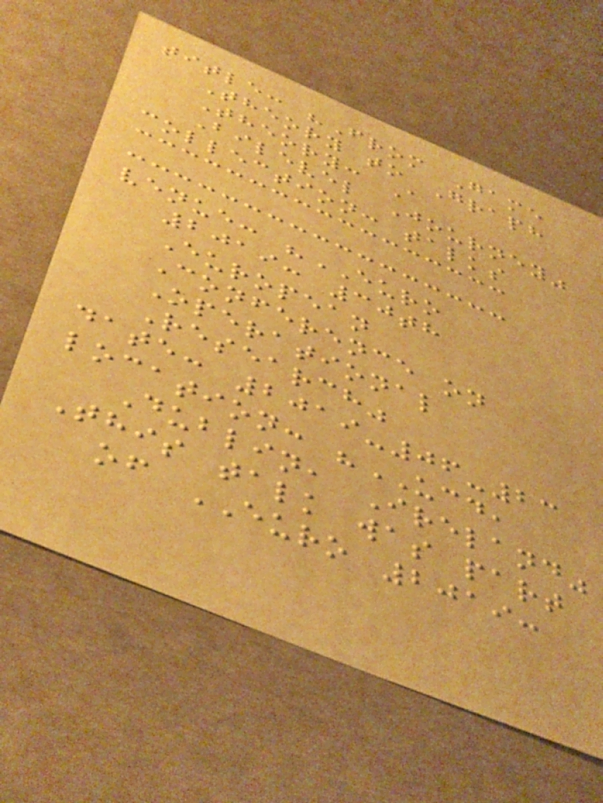title: "From Game
Theory to Graph
Theory: A
Bilevel Journey"
collection: talks
venue: "EURO
2019: 30th
European
Conference on
Operational
Research"
date: 2019-06-23
location: "UCD,
Dublin, Ireland"
This talk was part
of EURO 2019:
